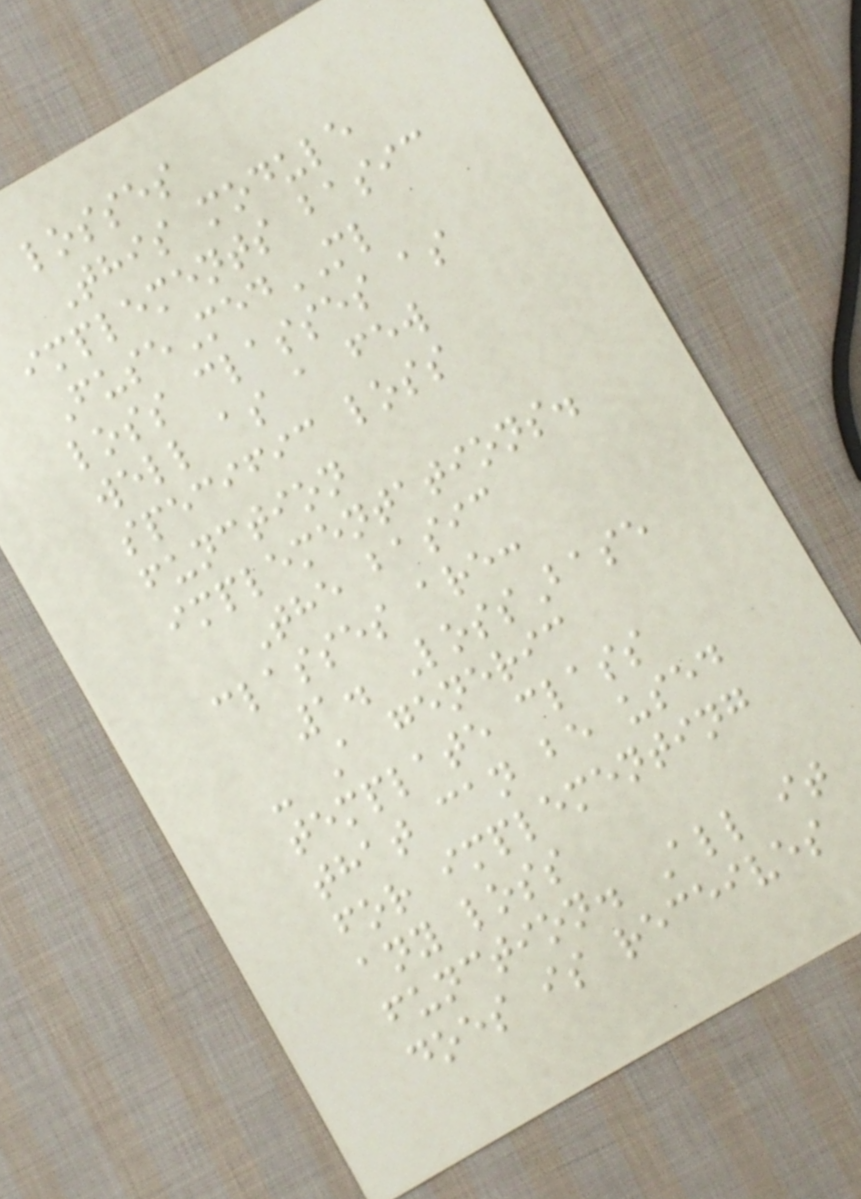losses
This module
implements basic
FuseMedML
loss classes as
well as a few
specific loss
function
implementations.
The basic
classes are:
1. LossBase
- A generic
template class
that can be used
for implementing
any loss
function. All it
does is receives
